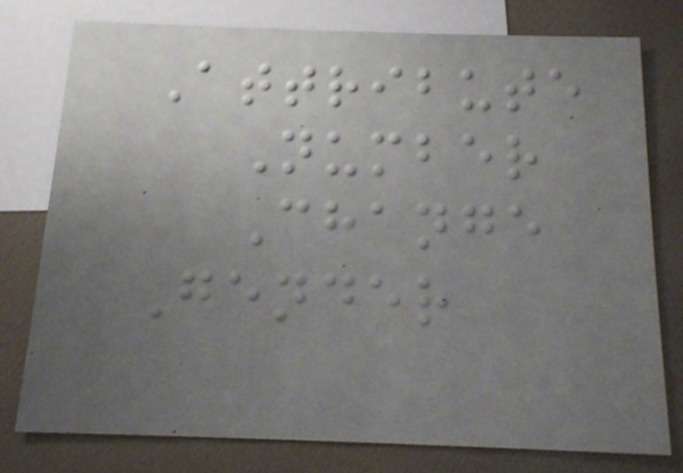Attribute
Number
Change
Gender
